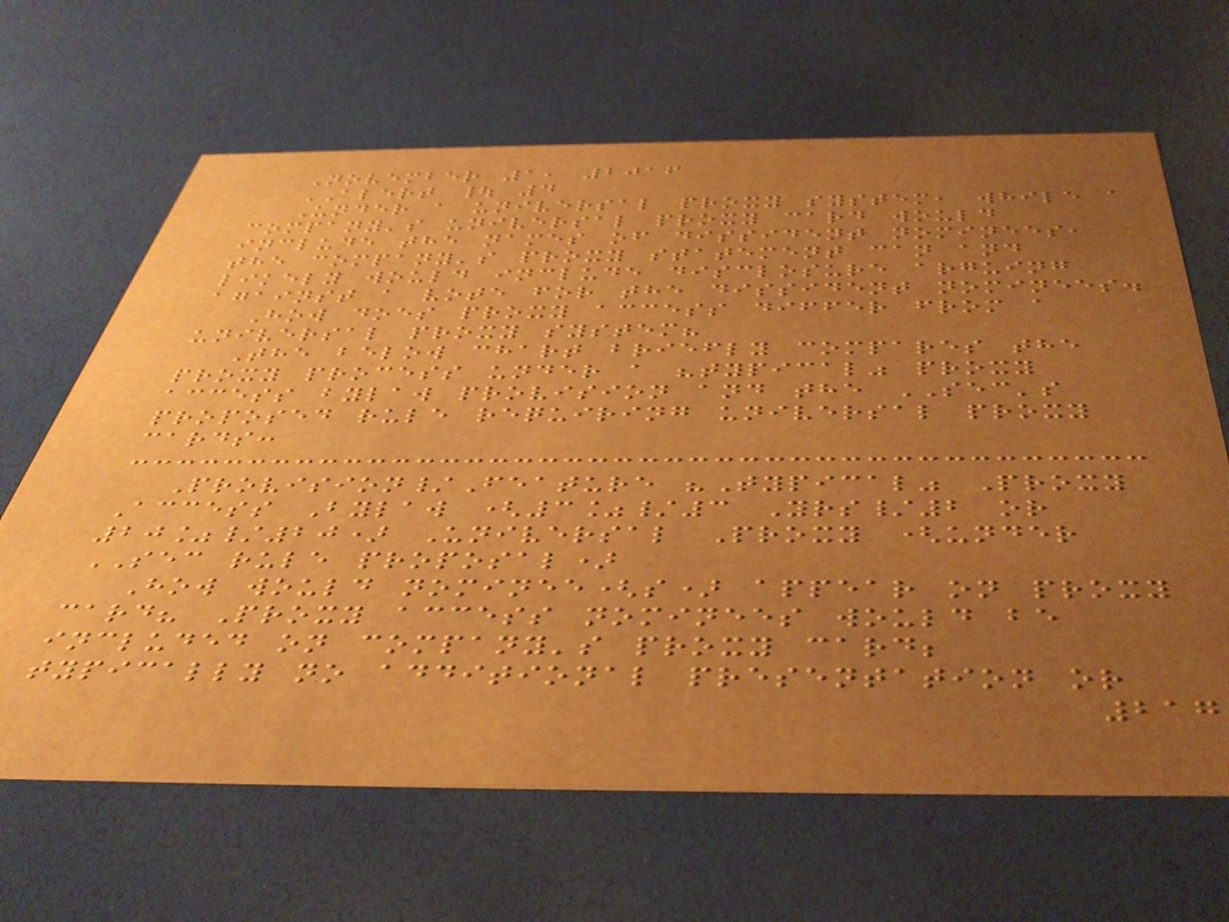November 1, 2016
ALERT | 4
Under a universal proxy system, while a
company's universal proxy card would
include the names of dissident nominees,
the company's proxy statement can and
likely would include disclosure arguing
against a vote for the dissident nominees.
How does proxy access differ from a
universal proxy system?
The below chart briefly compares the
proxy process under a "typical" proxy
access bylaw provision and the SEC's
proposed rule requiring universal proxy
cards:
Provision/Feature "Typical" Proxy
Access Bylaw (3%/3 Yrs/2 or
20%/20) Universal Proxy (under
SEC rule proposal)
How would nominee(s) appear on proxy
card? Proxy access nominees would be
included on company's proxy card;
typically no additional presentation or
217
